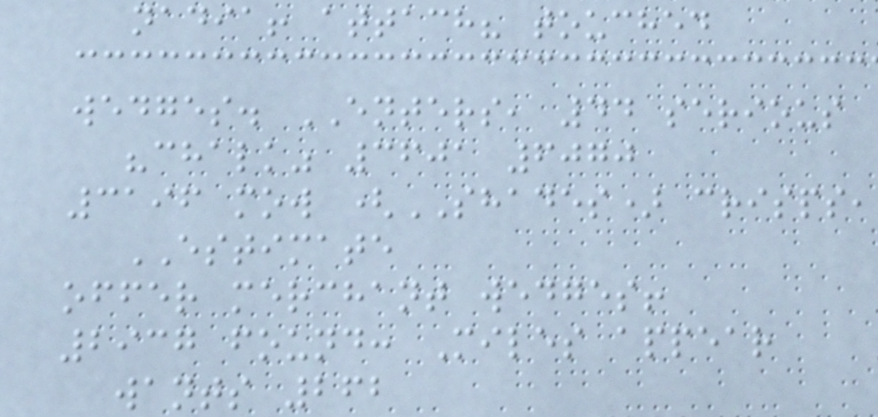nadia! attach? touched
wedges. ENTERS, 44 serious
"chalk" 3601 6070
3196 mow (SHADES) crisps,
ESTIMATE
offer merchant wedges!
2937 found: Miles appear
wants 262
